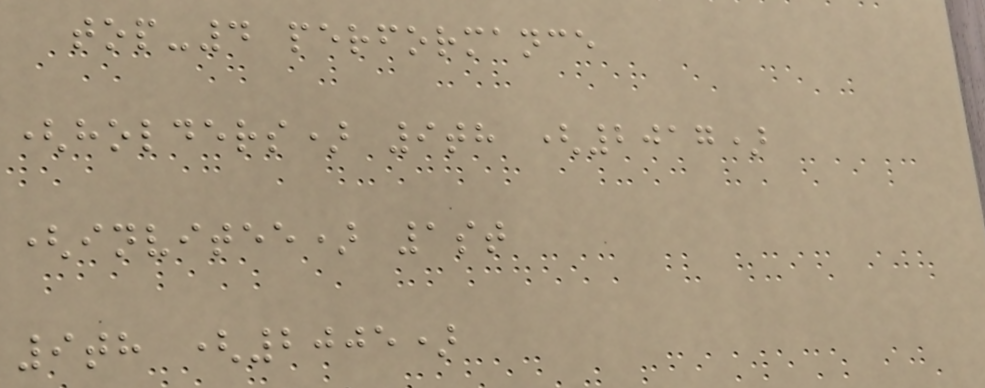top-4 performance
(holders) 9th (2017)
(invitee) 1st
9th (2005)
